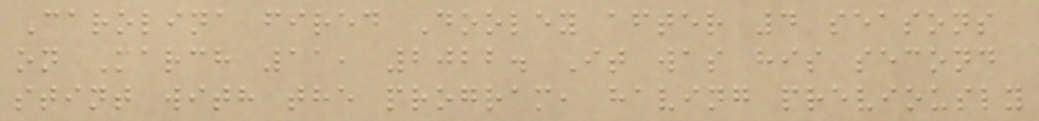Carolina fired Dooley after 4 seasons
on March 11, 2022. It was his second
stint with the program, having previously
